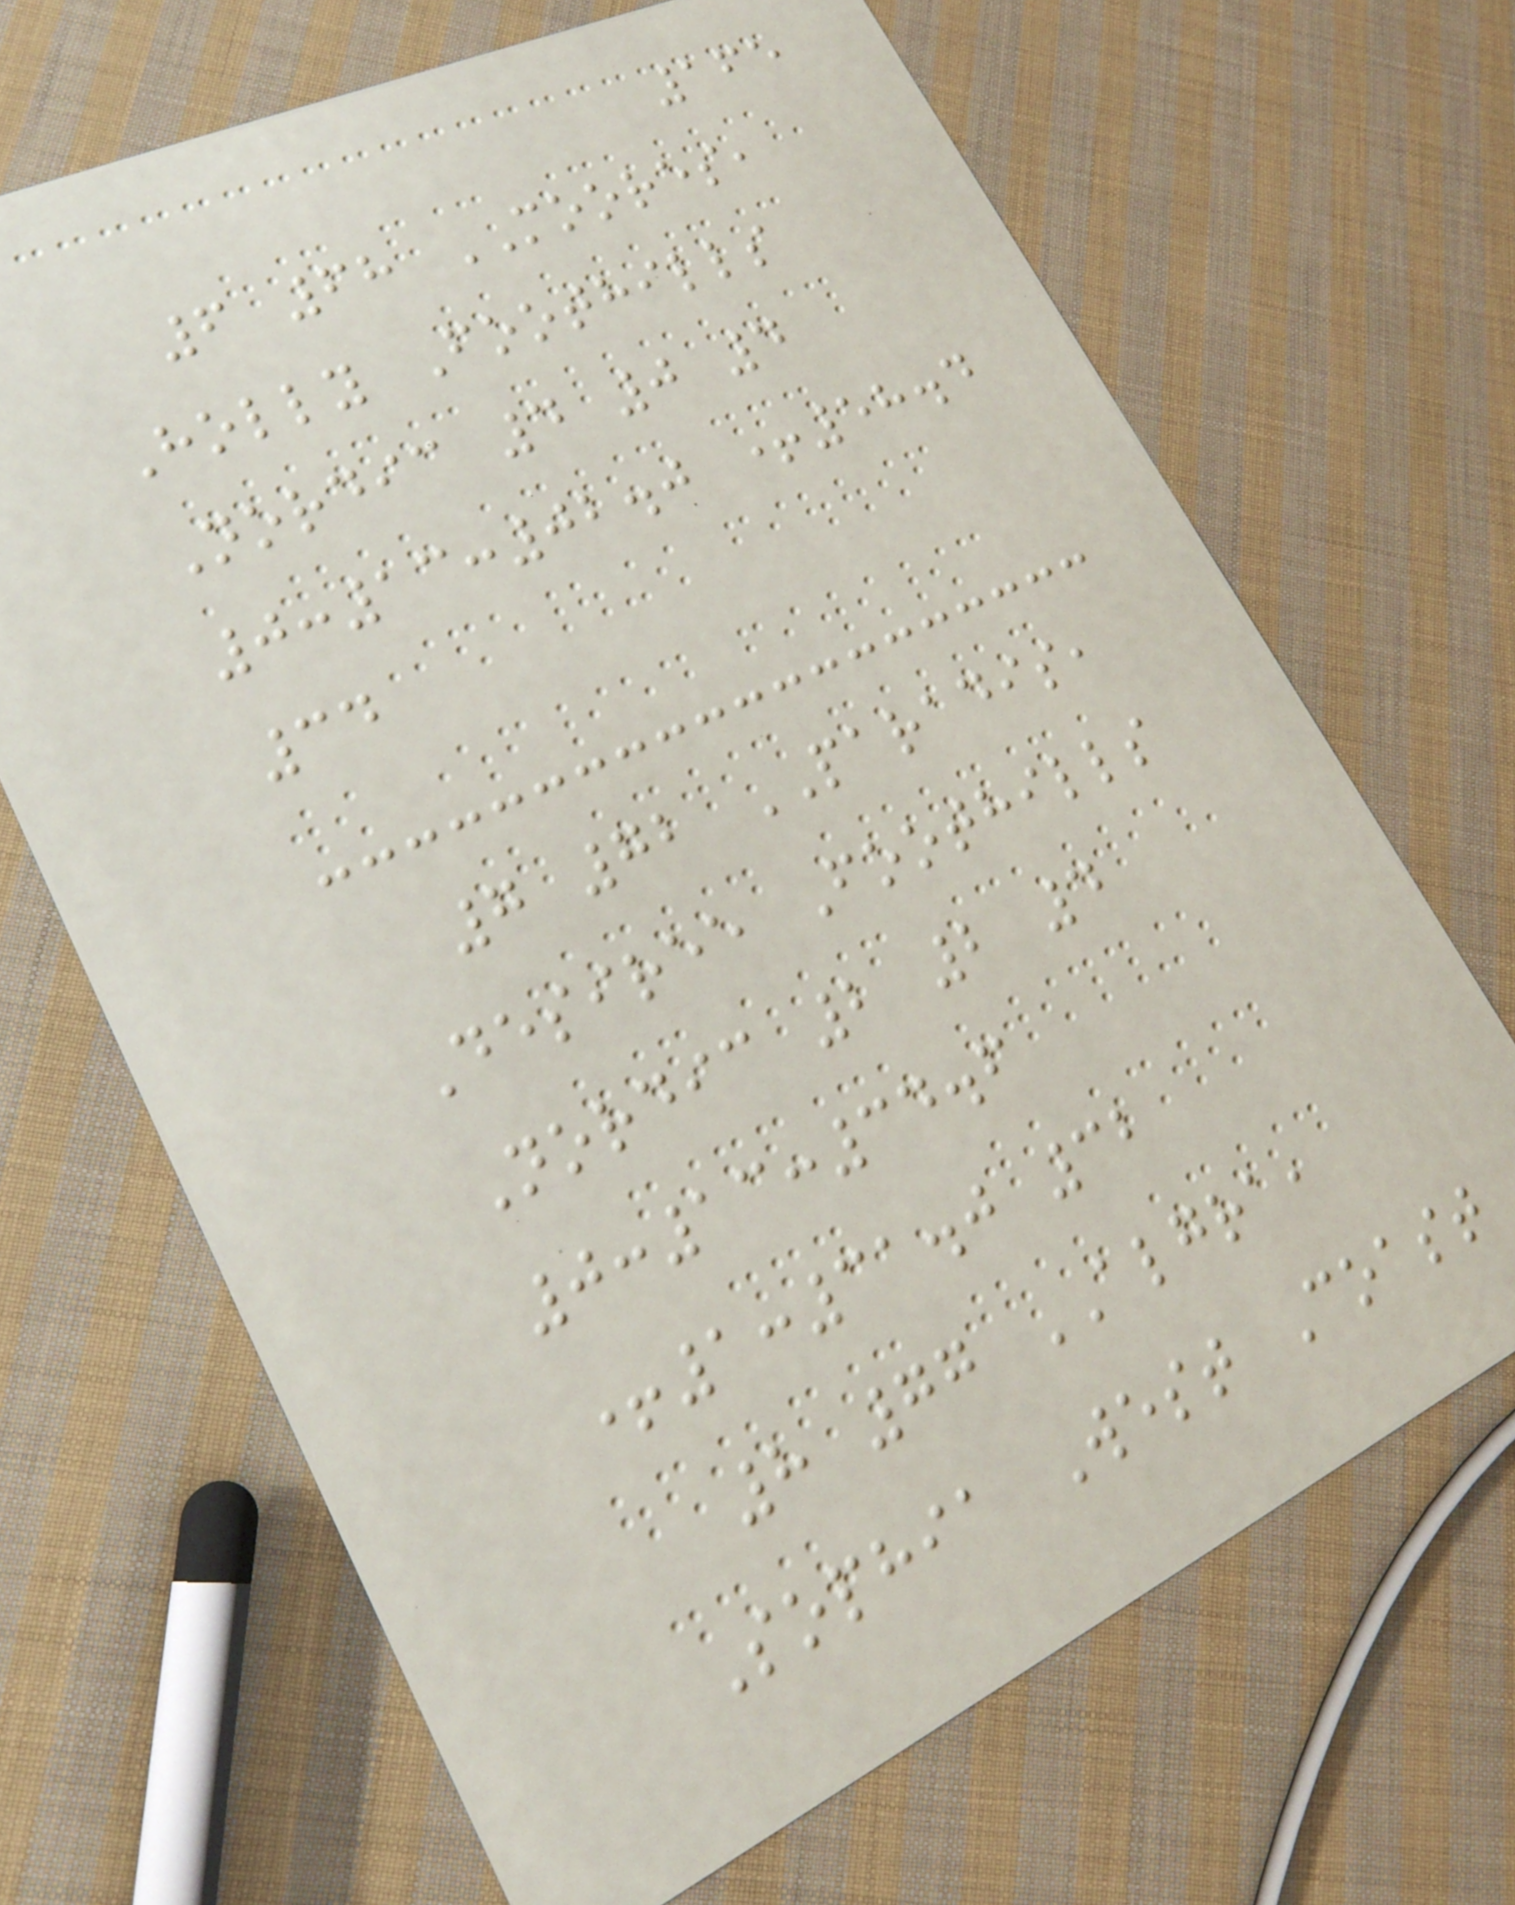165
6 68 MOORES,
Holly Foothills
Nordic 4 0 4
0:13:02.0 +58.4
34
7 72 PARADIS,
Desiree Foothills
Nordic 2 2 4
0:13:34.6
+1:31.0 32
8 77 ALGRA,
Sophia West Coast
